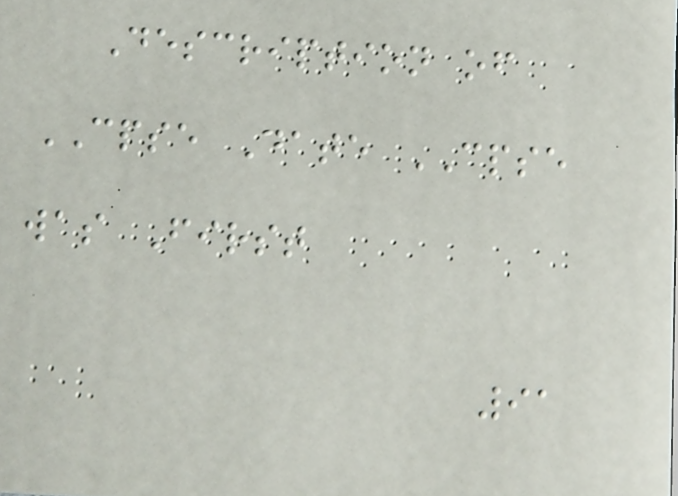Description of
CPSE Date CPSE
was First
91
